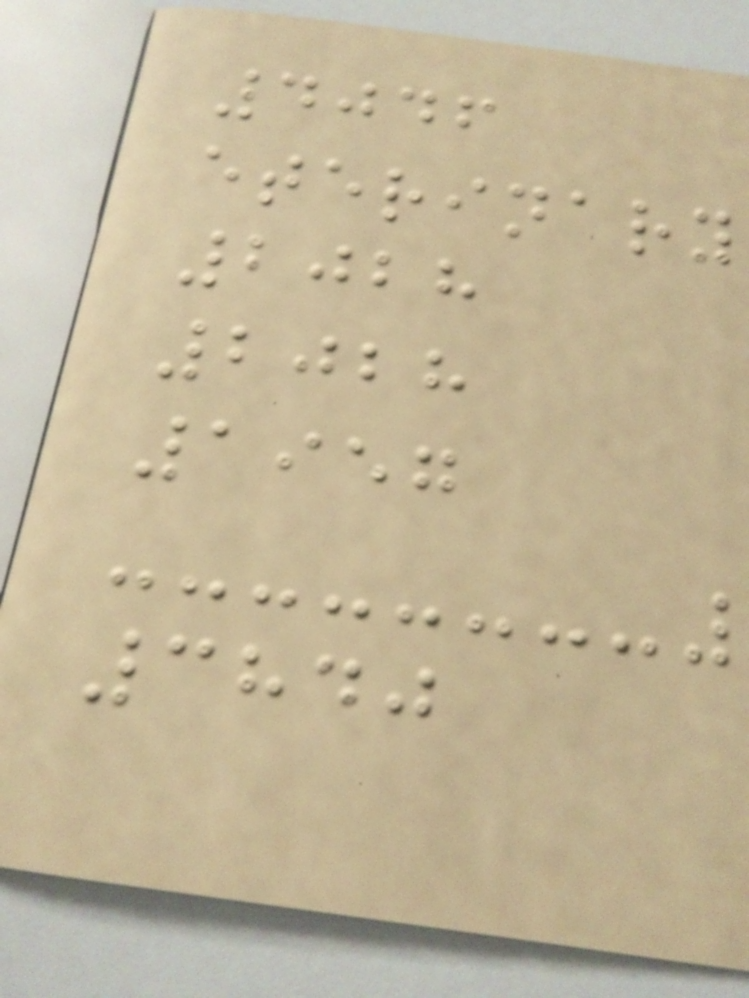4046
eterinary
2028
2028
1957
3840
